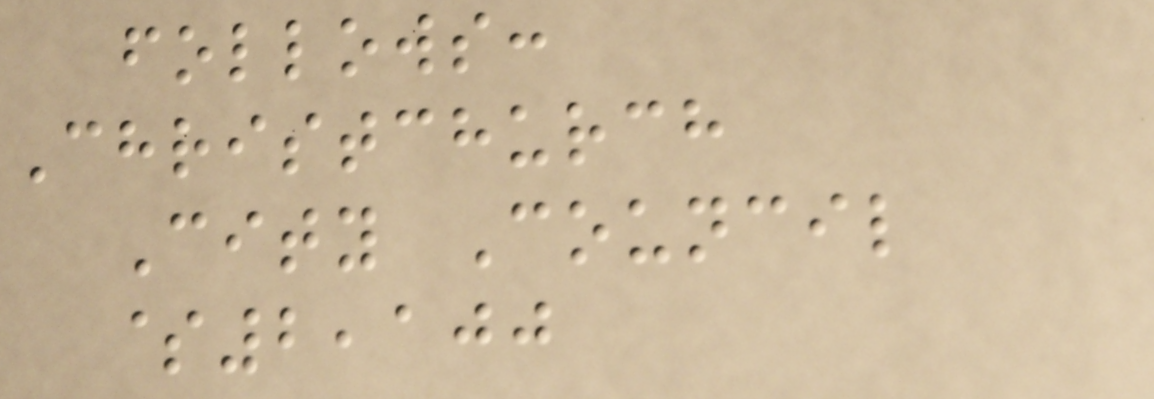follows:
Christchurch
City Council
$2,100
